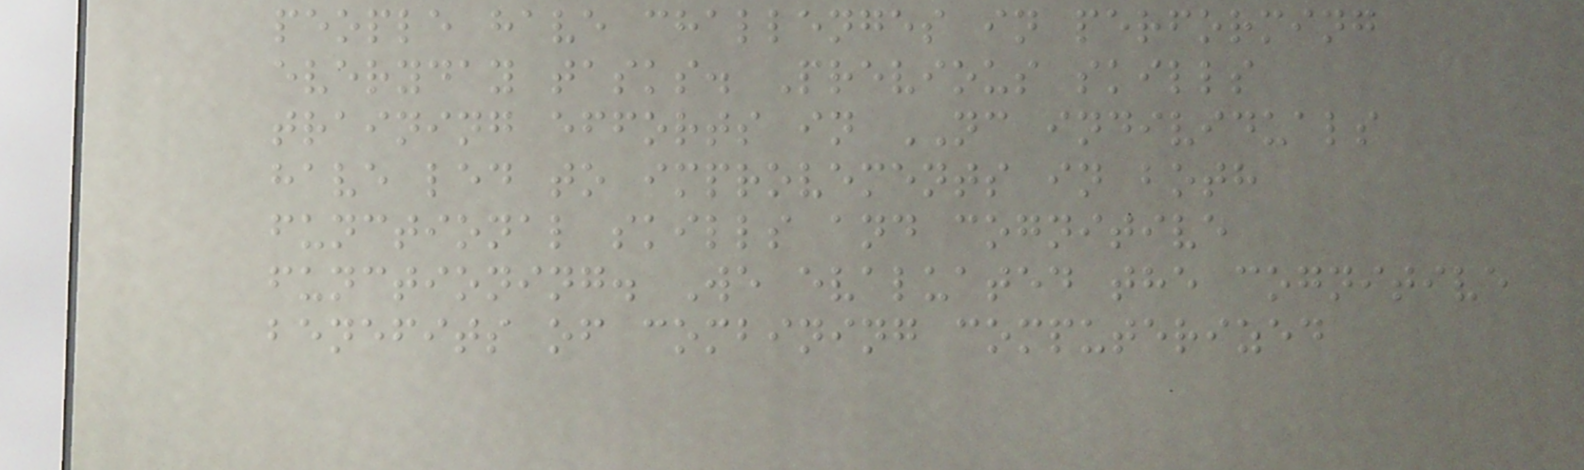people have challenges in performing
everyday tasks. Previous skills
training efforts in NC individuals
have led to improvements in both
functional skills and cognitive
functioning. We evaluated the cognitive
benefits of combining computerized
